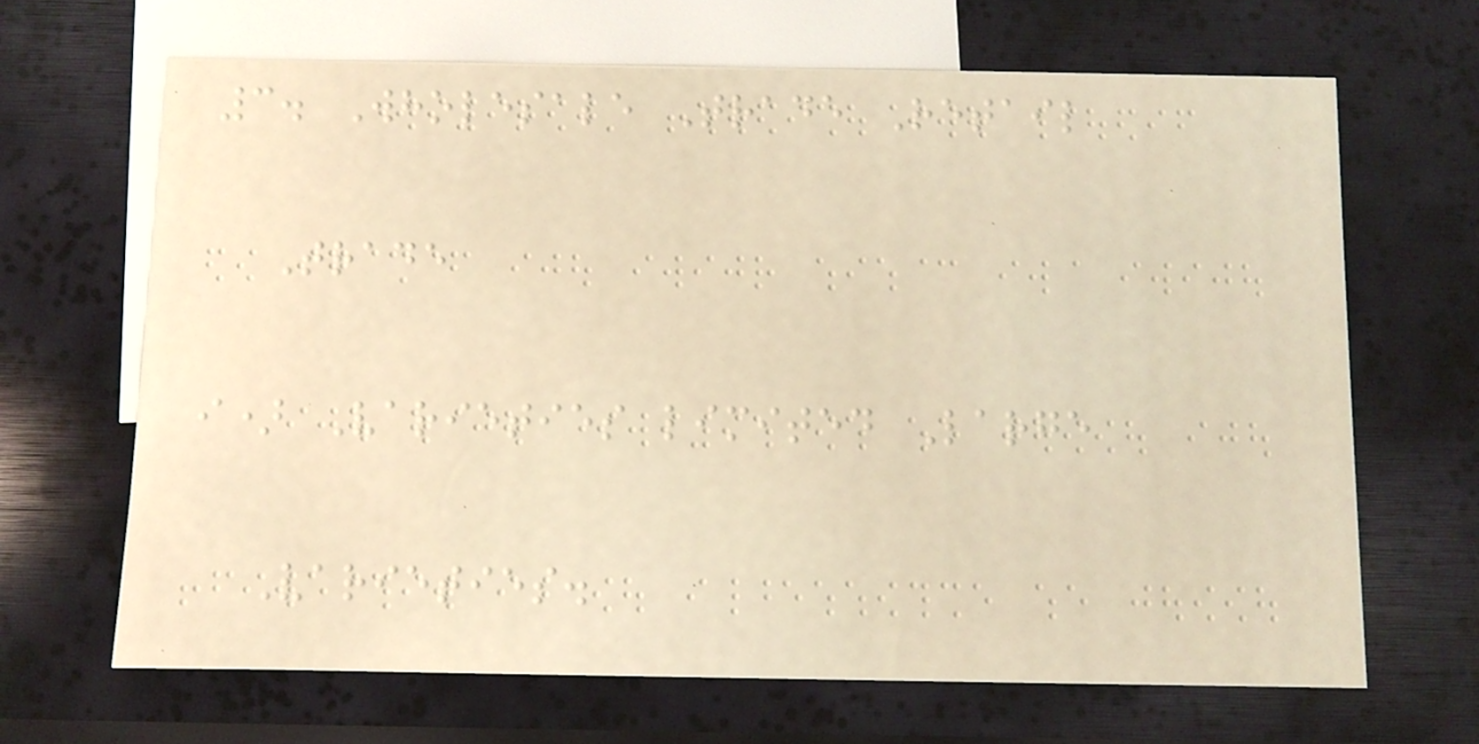3. Wholesale Trade Retail
Trade
i) Varieties limited Large
Varieties.
